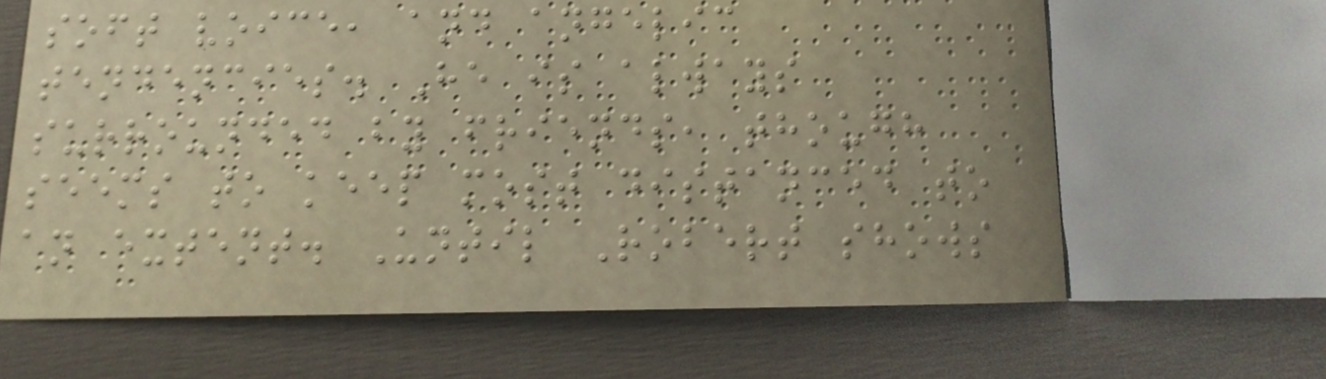soft voice, and angelic
tendencies. He is always
surrounded by friends, though
seems to keep most distanced to
an extent. Until Robert shows
